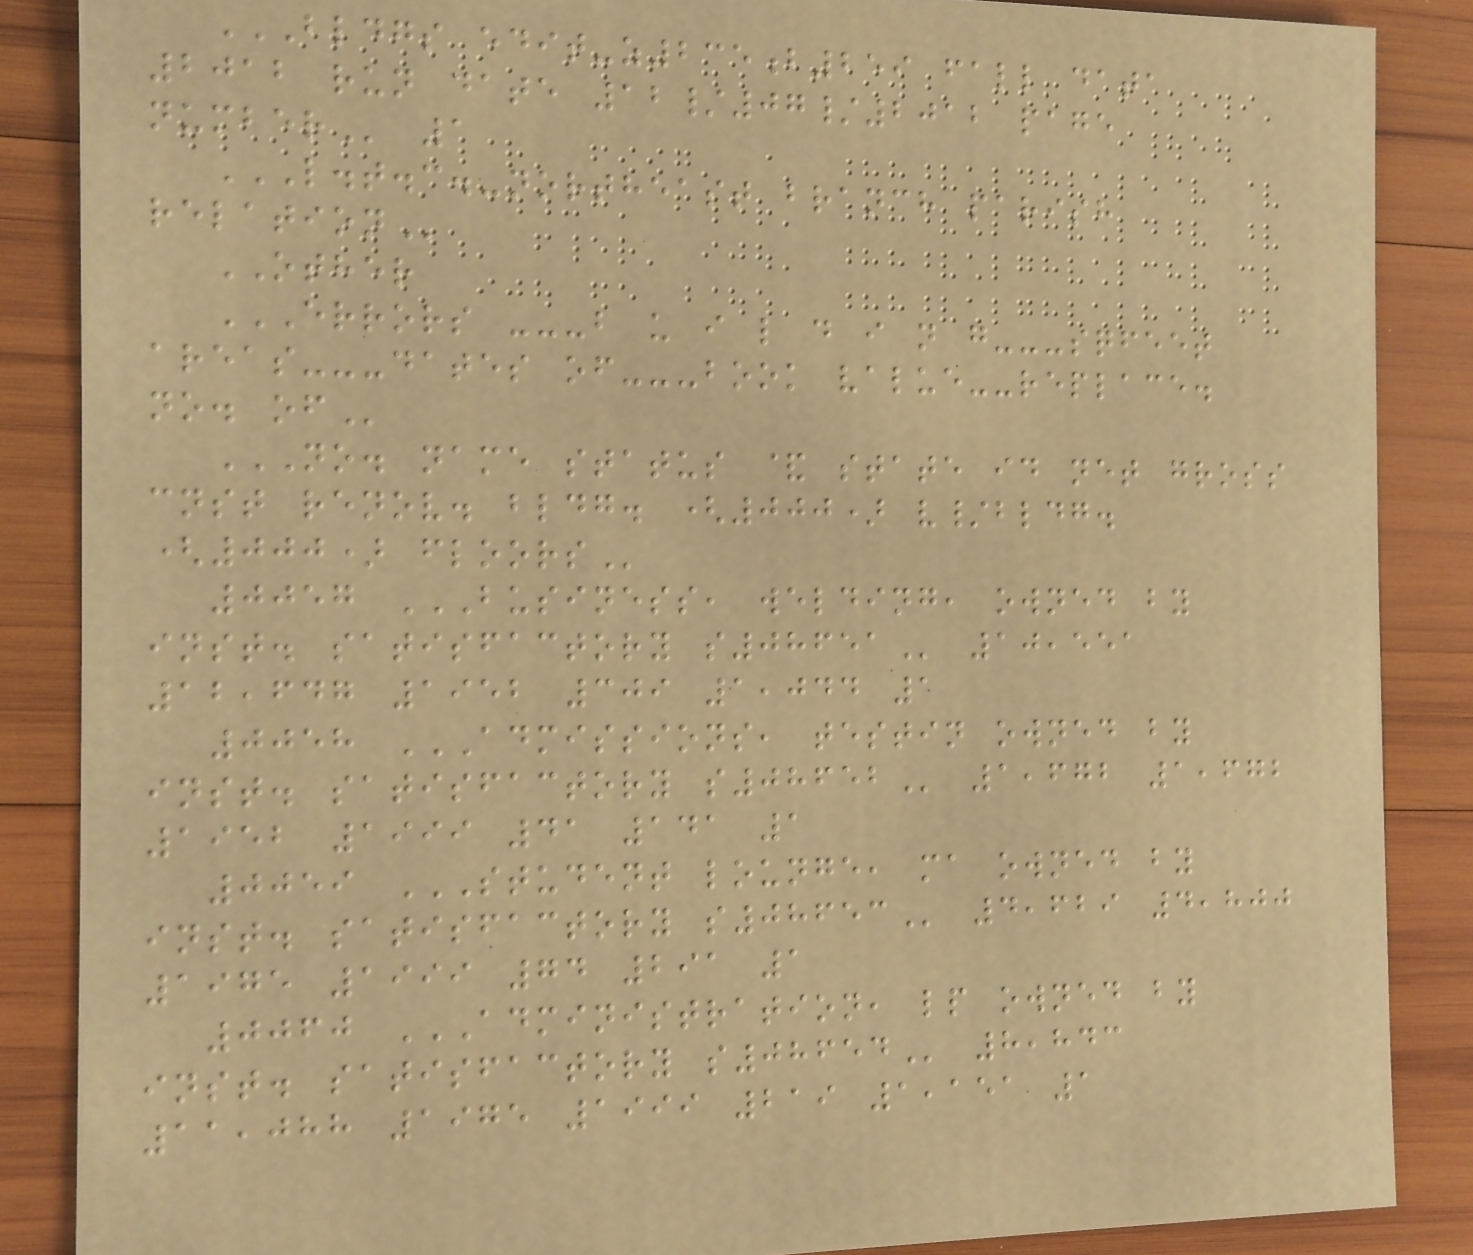BLDGS EDIT-Z235B259 FALL DATA
2012 RUN DATE 12/07/2012 PAGE
NUMBER 1
L.T.C.-NORTHEAST BRANCH PARISH
RELATION
OTHER
ERRORS ---B U I L D I N G---SQFEET
AREAS---DATES OF---BOOK VALUE--REPLACE.
NO. OF
NO. NAME STATUS & STATE ID NET GROSS
CNST RENOV. BLDG. (000) V/BLDG.
(000) FLOORS
0057 BUSINESS, WELDING, OWNED BY
INST. SATISFACTORY S08651 10,551
12,647 1952 309 1,044 1
0058 ADMISSIONS, TESTIN OWNED BY
INST. SATISFACTORY S08652 1,672 1,672
1952 1999 41 141 1
0059 STUDENT LOUNGE, MA OWNED BY
INST. SATISFACTORY S08653 4,629 4,800
1975 1999 74 291 1
0060 ADMINISTRATION, LP OWNED BY
INST. SATISFACTORY S08654 8,843
11,088 1975 1999 219 1,151 1
